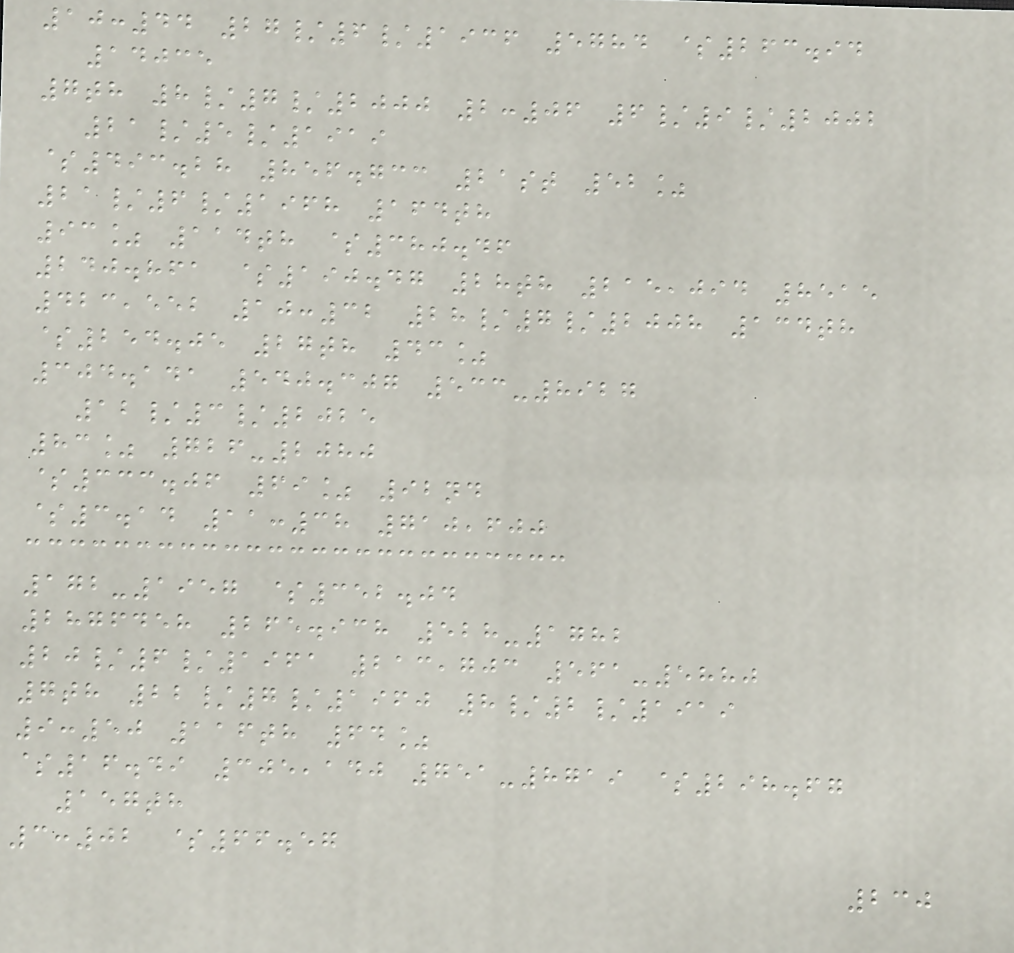10:44 27/6/1936 5784 $263.94
14035
7th 8/7/2000 2:06 6/9/2002
21/5/1919
$493.28 856.733 21st 52%
21/6/1968 164th
93% 114th $380.46
240.861 $190.47 28th 215,094 8515
423,552 10:32 28/7/2008 134th
$254.05 27th 43%
304.141 540.307 533-8927
12/3/2025
83% 726-2080
$333.06 69% 92nd
$3.14 11:38 710,600
172-1957 $352.04
2876458 265.938 528-1782
20/6/1961 213,703 561-5880
7th 22/7/1960 8/2/1919
9:50 116th 64%
$16.49 305,140 751-8719 $298.67
157th
3:02 $66.57
230
